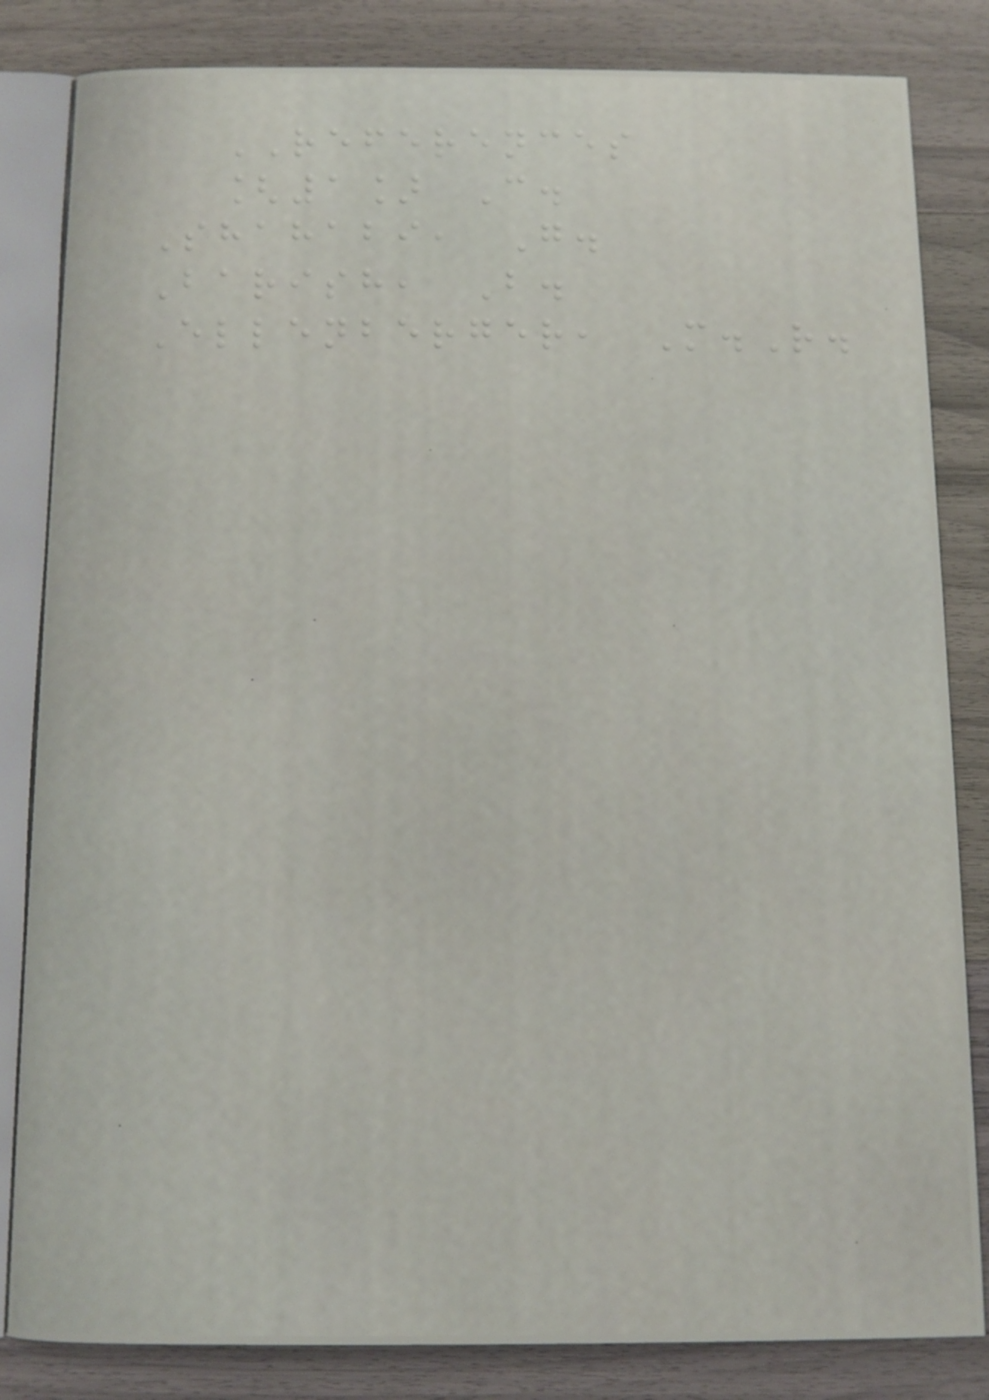REFERENCES
[1] C.
Shahabi, G.
Barish, B.
Ellenberger, M.R.
